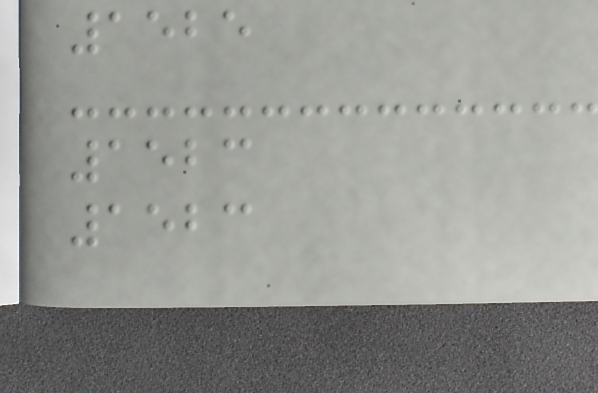1525
1523
1523
